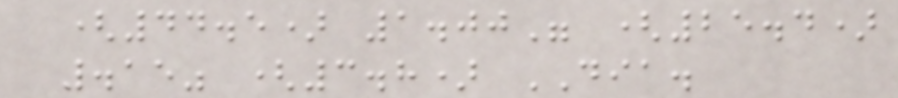(44.5) 1.00" (25.4)
.15" (3.8) DIA.
